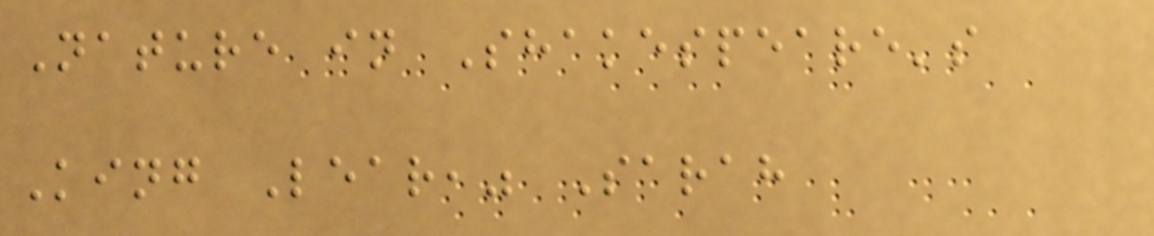Nature in Shakespeare's
King Lear," Sarah
